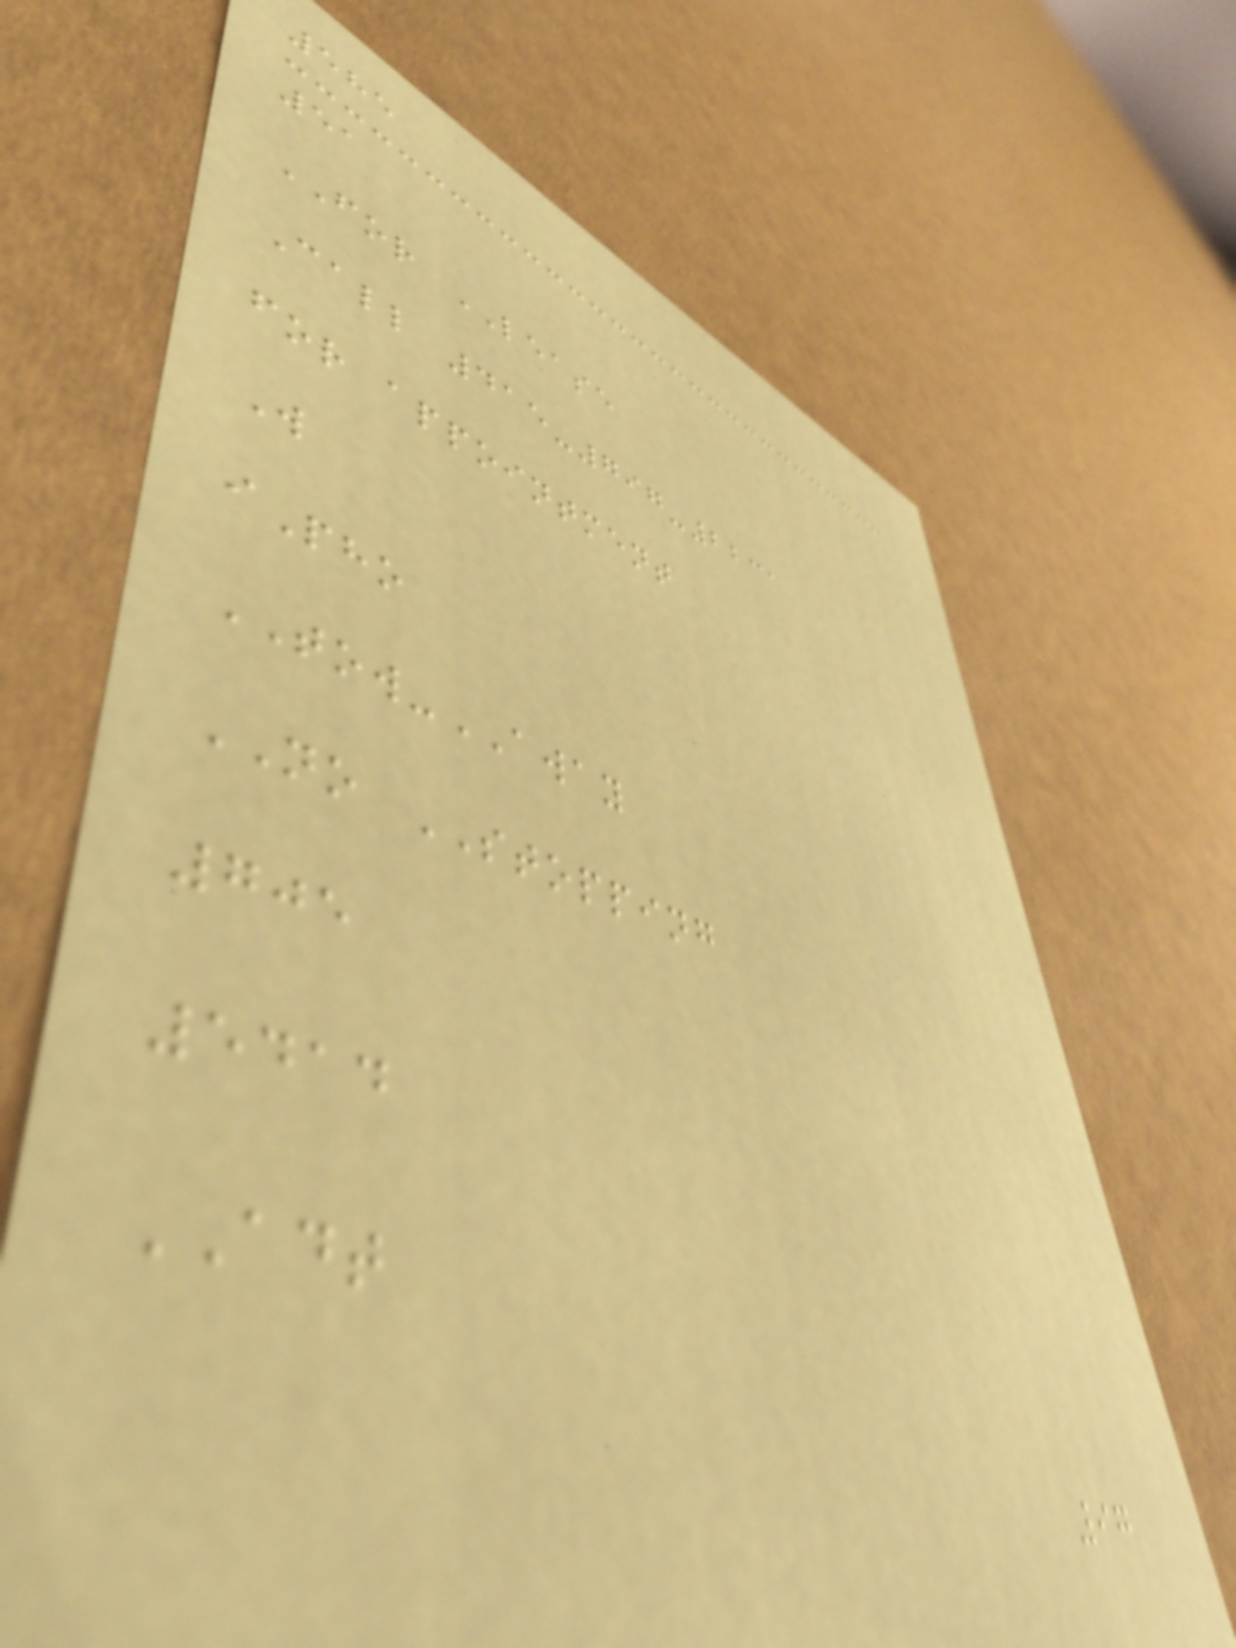585
51
FOR LEASE
Call 415-797-2231
for appointment
W
iPho
TOW-AWAY
NO STOPPING
705
5414
ADT
97
